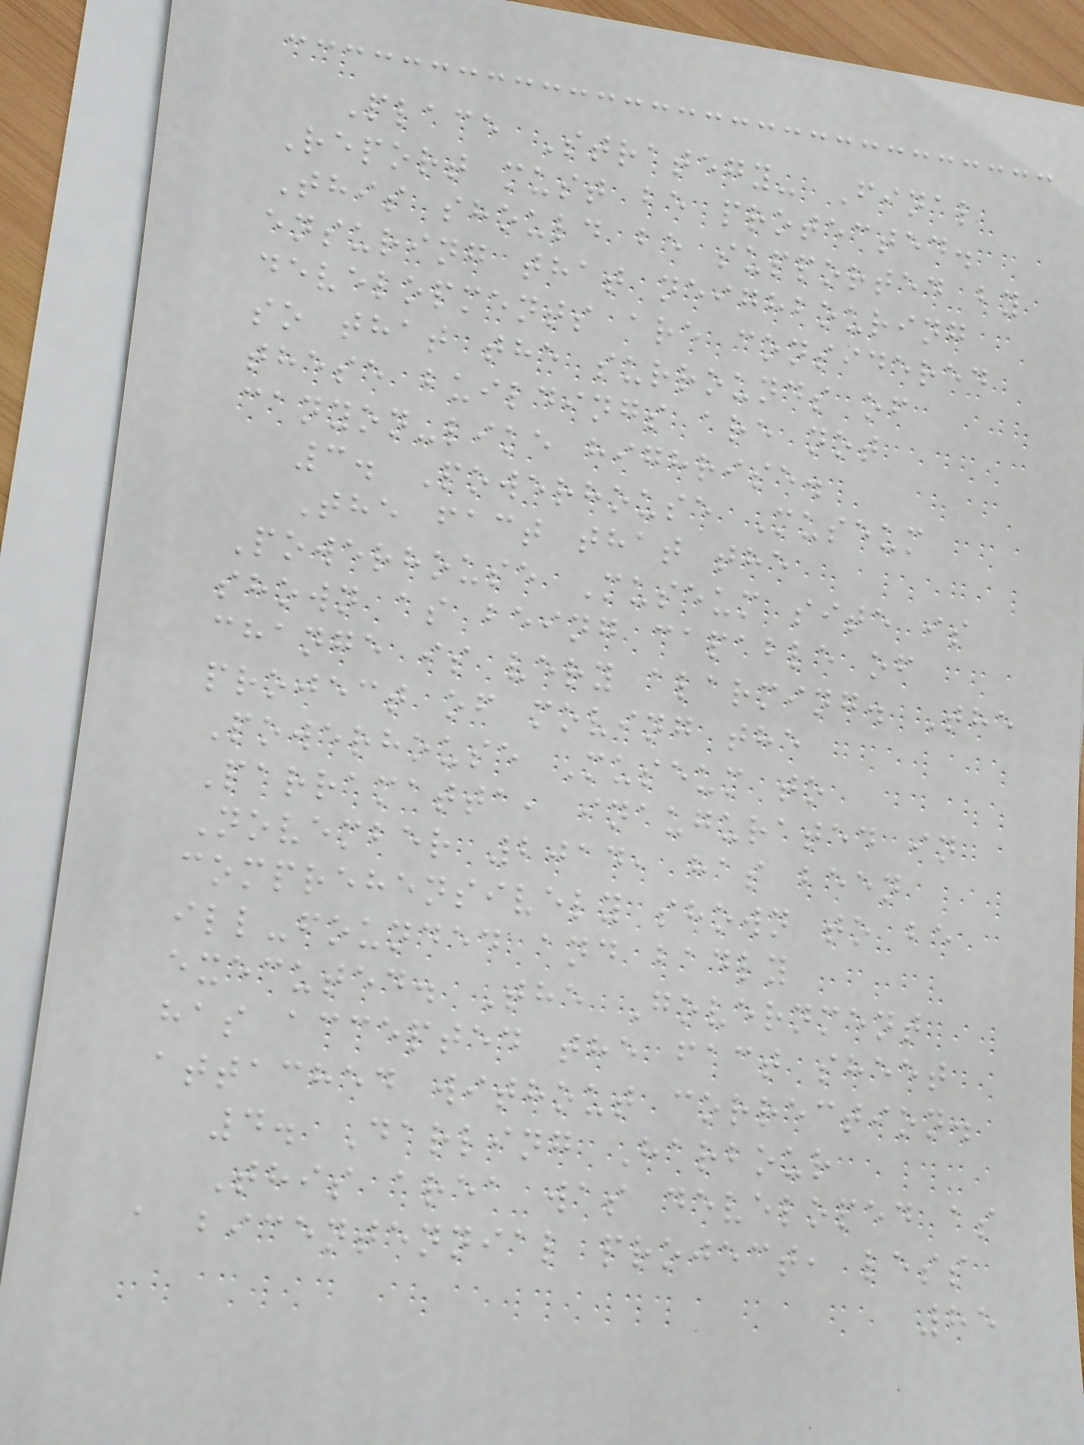Place Strategy- Final
Report must be protected.
This should be supported by
ensuring that neighbouring
developments are considered
so that the surrounds of
these buildings are not
canyon-like highrise.
3. Powerhouse Museum
The fact that the
Powerhouse Museum site is
shown as being capable of
change is very alarming. The
project of moving the
Powerhouse Museum to
Parramatta, inaugurated in
November 2014, has been
comprehensively shown to be
ill-founded and badly
executed. The Government
has accepted the fact sheet
attached without correction.
4. Darling Harbour
This area was developed as
a bicentennial project, less
85
